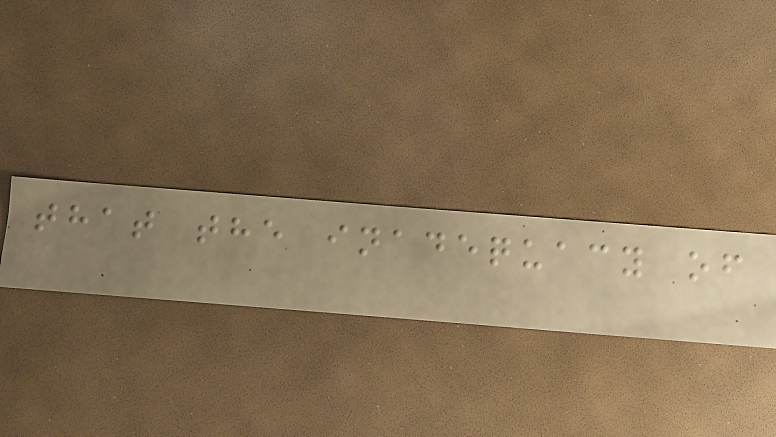that the inadequacy of
